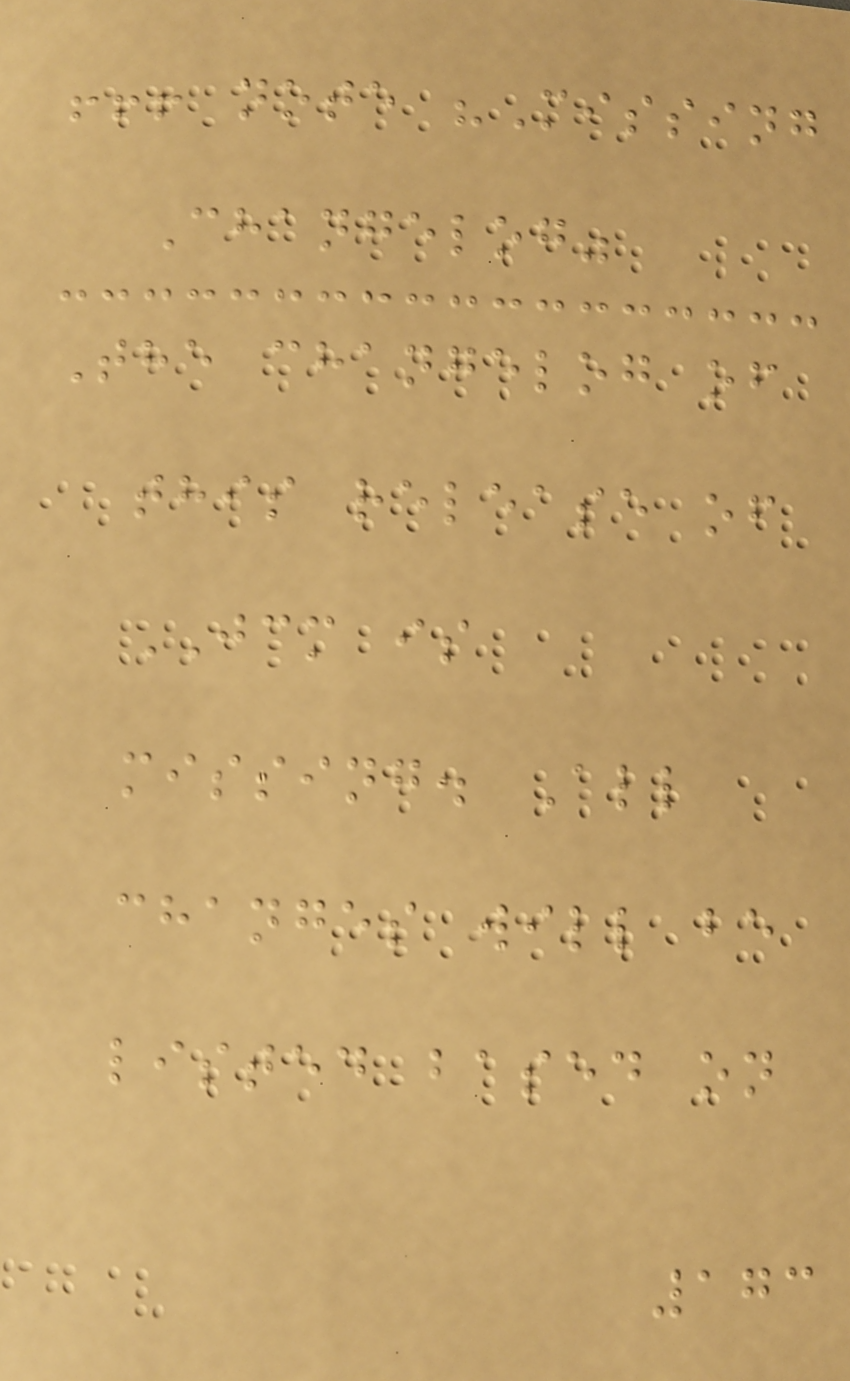!!! note "Missing
Changelog"
The changelog of
this release of
JCM is
missing. All
changes will be
listed based on
173
